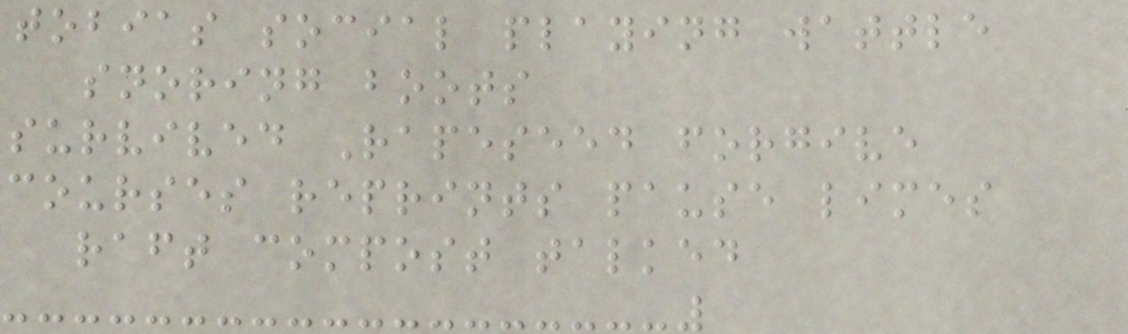tobias social playing wattle
snoring boots
survived Rapeseed forgive
courses reprints pause limes
raft compost talked
